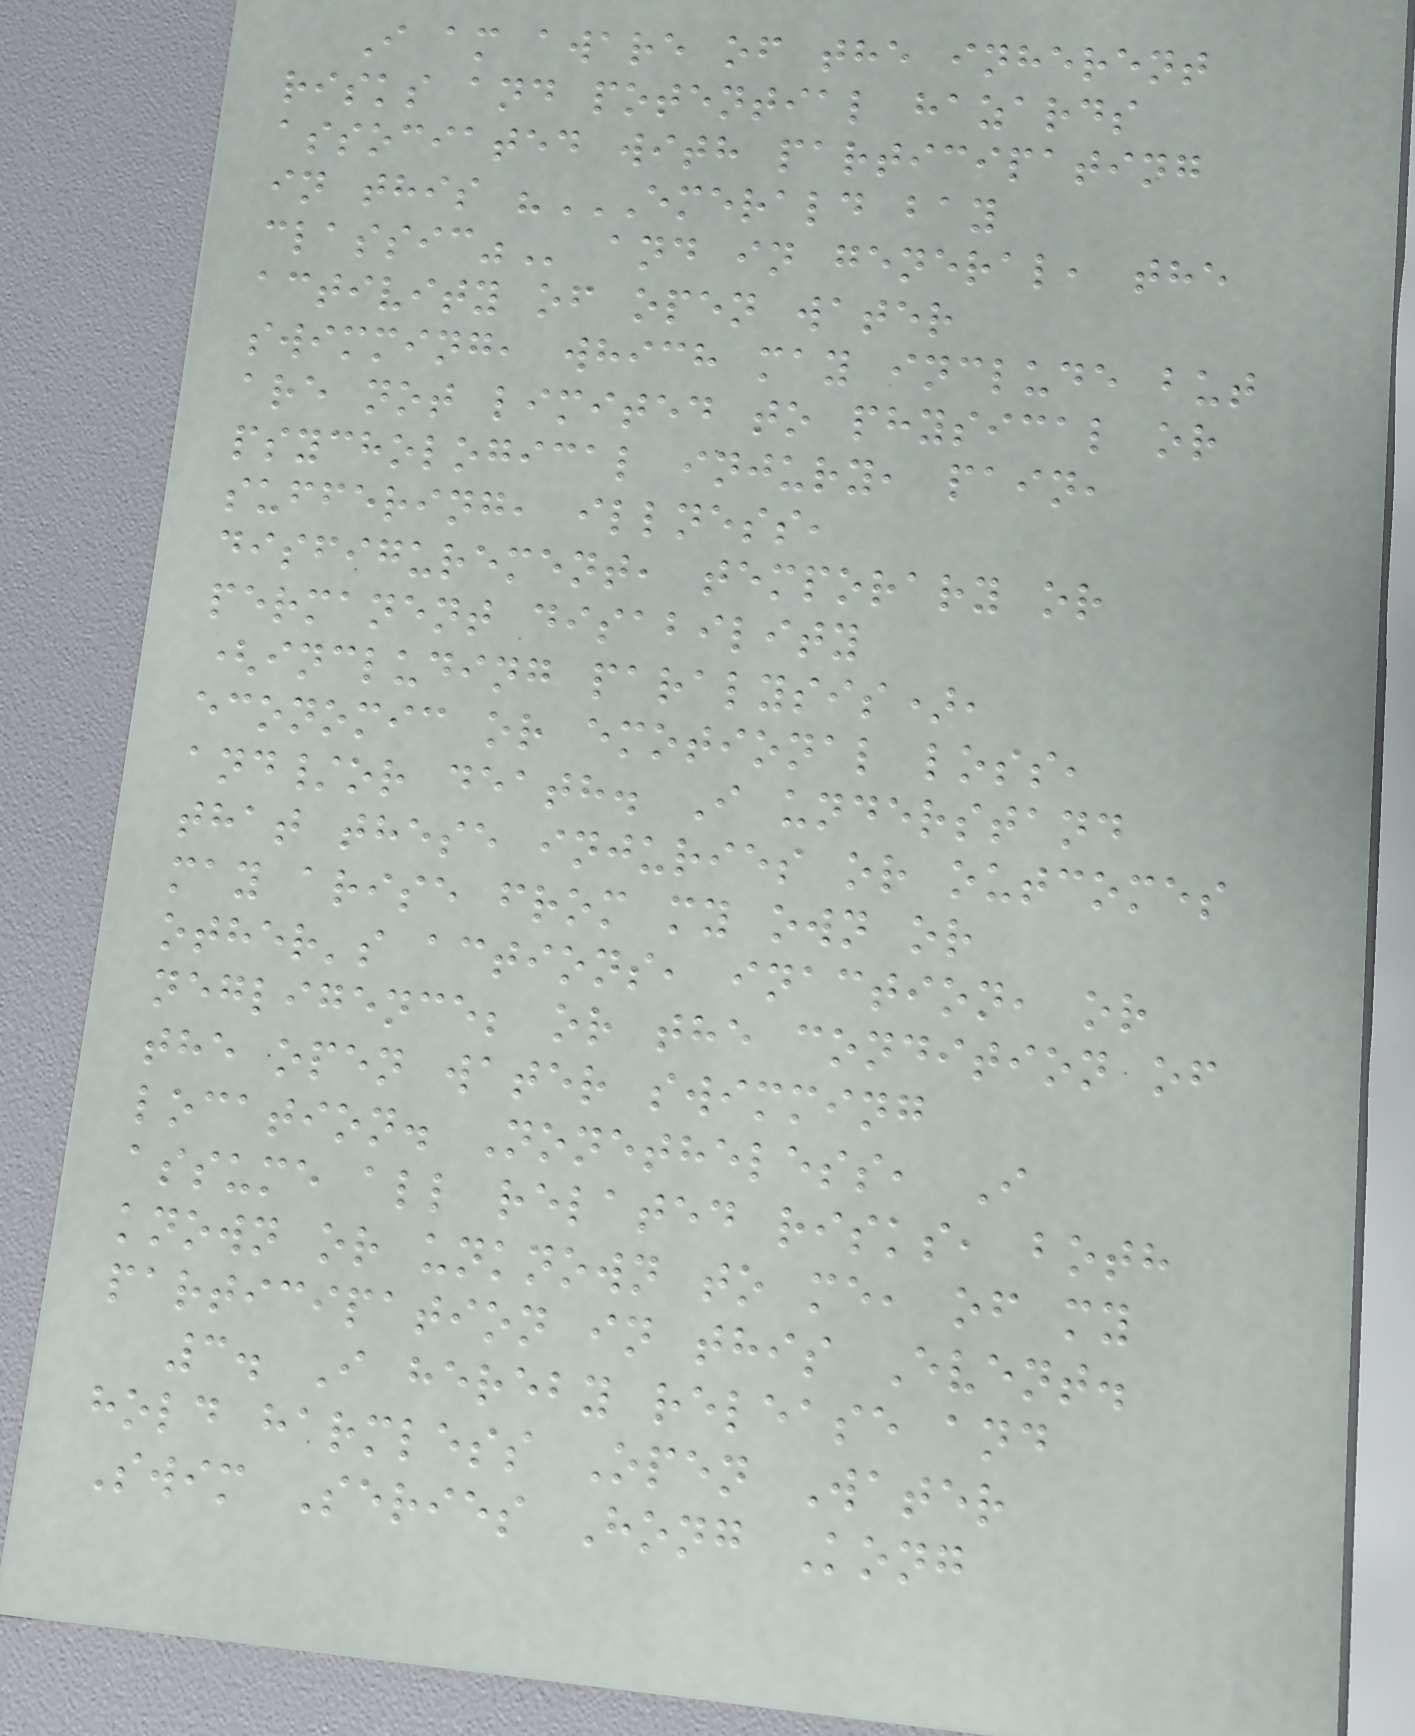I am aware of the inherent
risks and potential hazards
associated with participating
in this "EMERALD BAY
CLASSIC" and in general, the
activity of open water
swimming, which may include but
are not limited to physical or
psychological injury, pain,
suffering, illness,
disfigurement, temporary or
permanent disability
(including paralysis),
economic or emotional loss,
and/or death. I understand
that these injuries or outcomes
may arise from my own or
other's actions, inaction, or
negligence; or the condition of
the open water swimming
location. Nonetheless, I
assume all related risks, both
known or unknown to me, of my
participation in this Event.
3. I hereby release and
hold harmless Open Water
Swim Series Hong Kong
